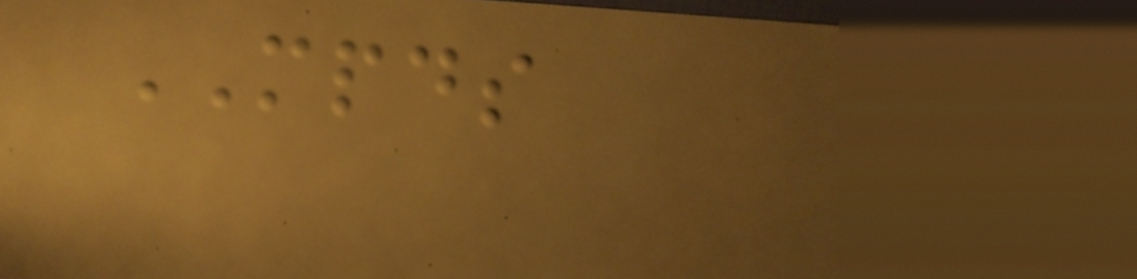MPDS
